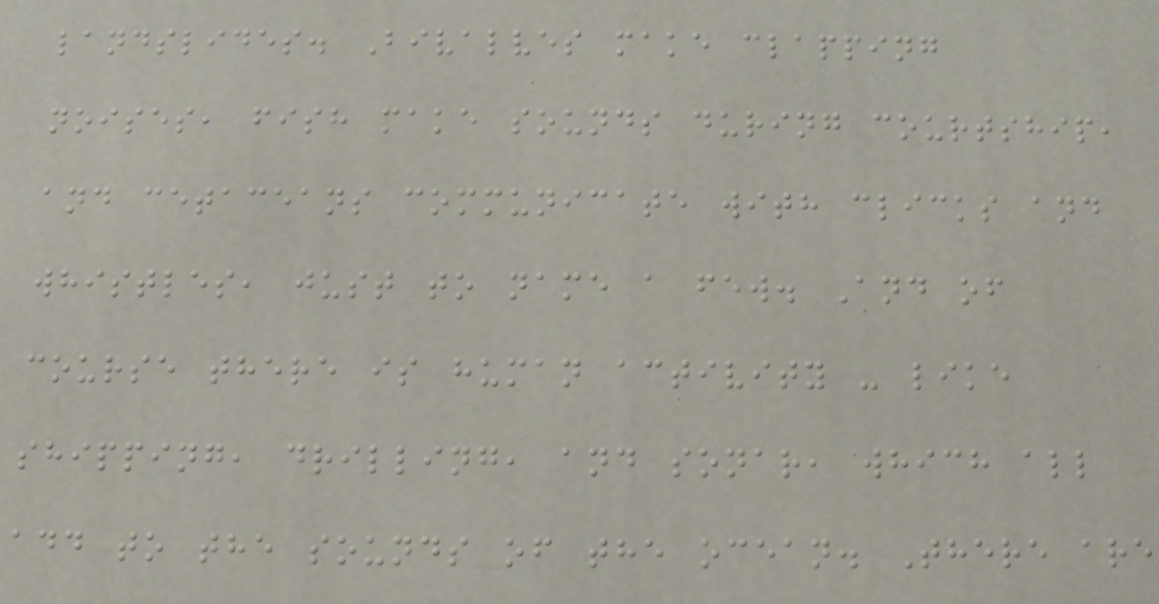landslides. Bivalves make clapping
noises, fish make sounds during courtship,
and cetaceans communicate with clicks and
whistles, just to name a few. And of
course there is human activity - like
shipping, drilling, and sonar, which all
add to the sounds of the ocean. There are
